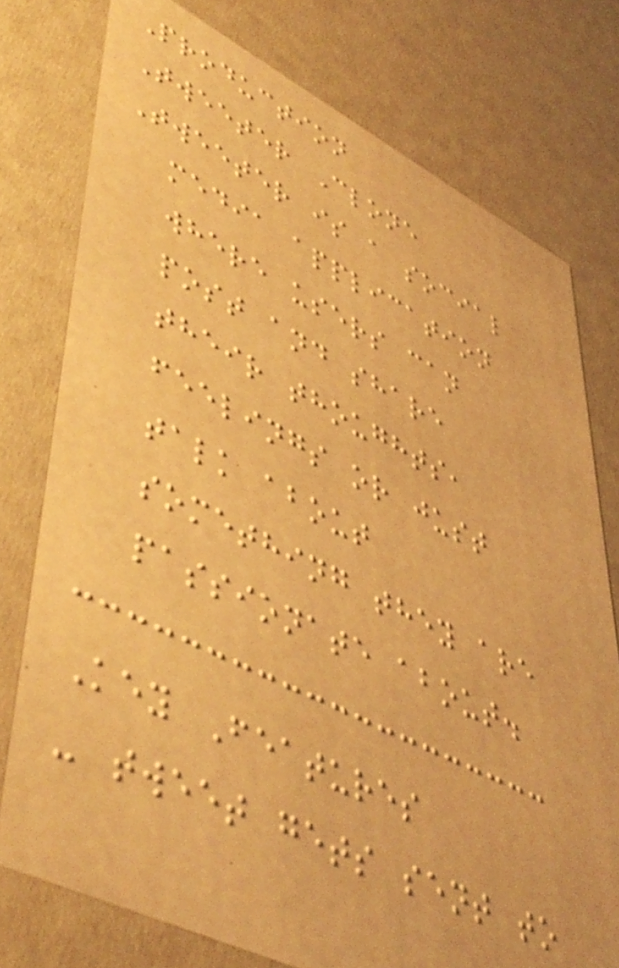Production
Tweeter Clone
Tweeter is a social
media application
where users can
post and share
their thoughts,
feelings or just
talk about
something they are
passionate about.
Key Features
- tweet gets sent to
